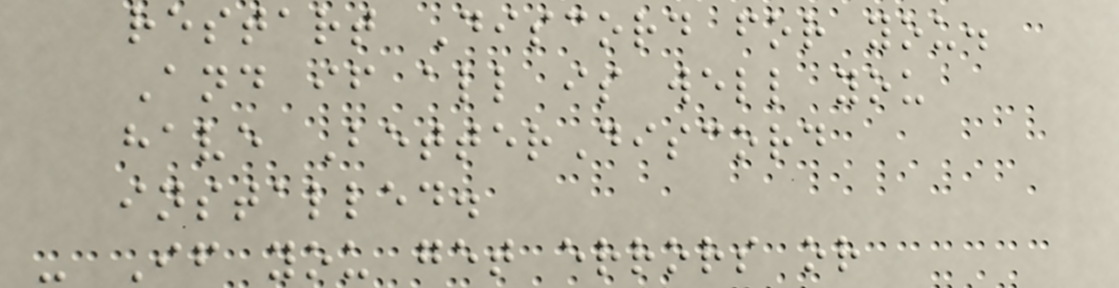restart Discord for you.
And if all is well you
have BetterDiscord
installed.
- If you get errors or
